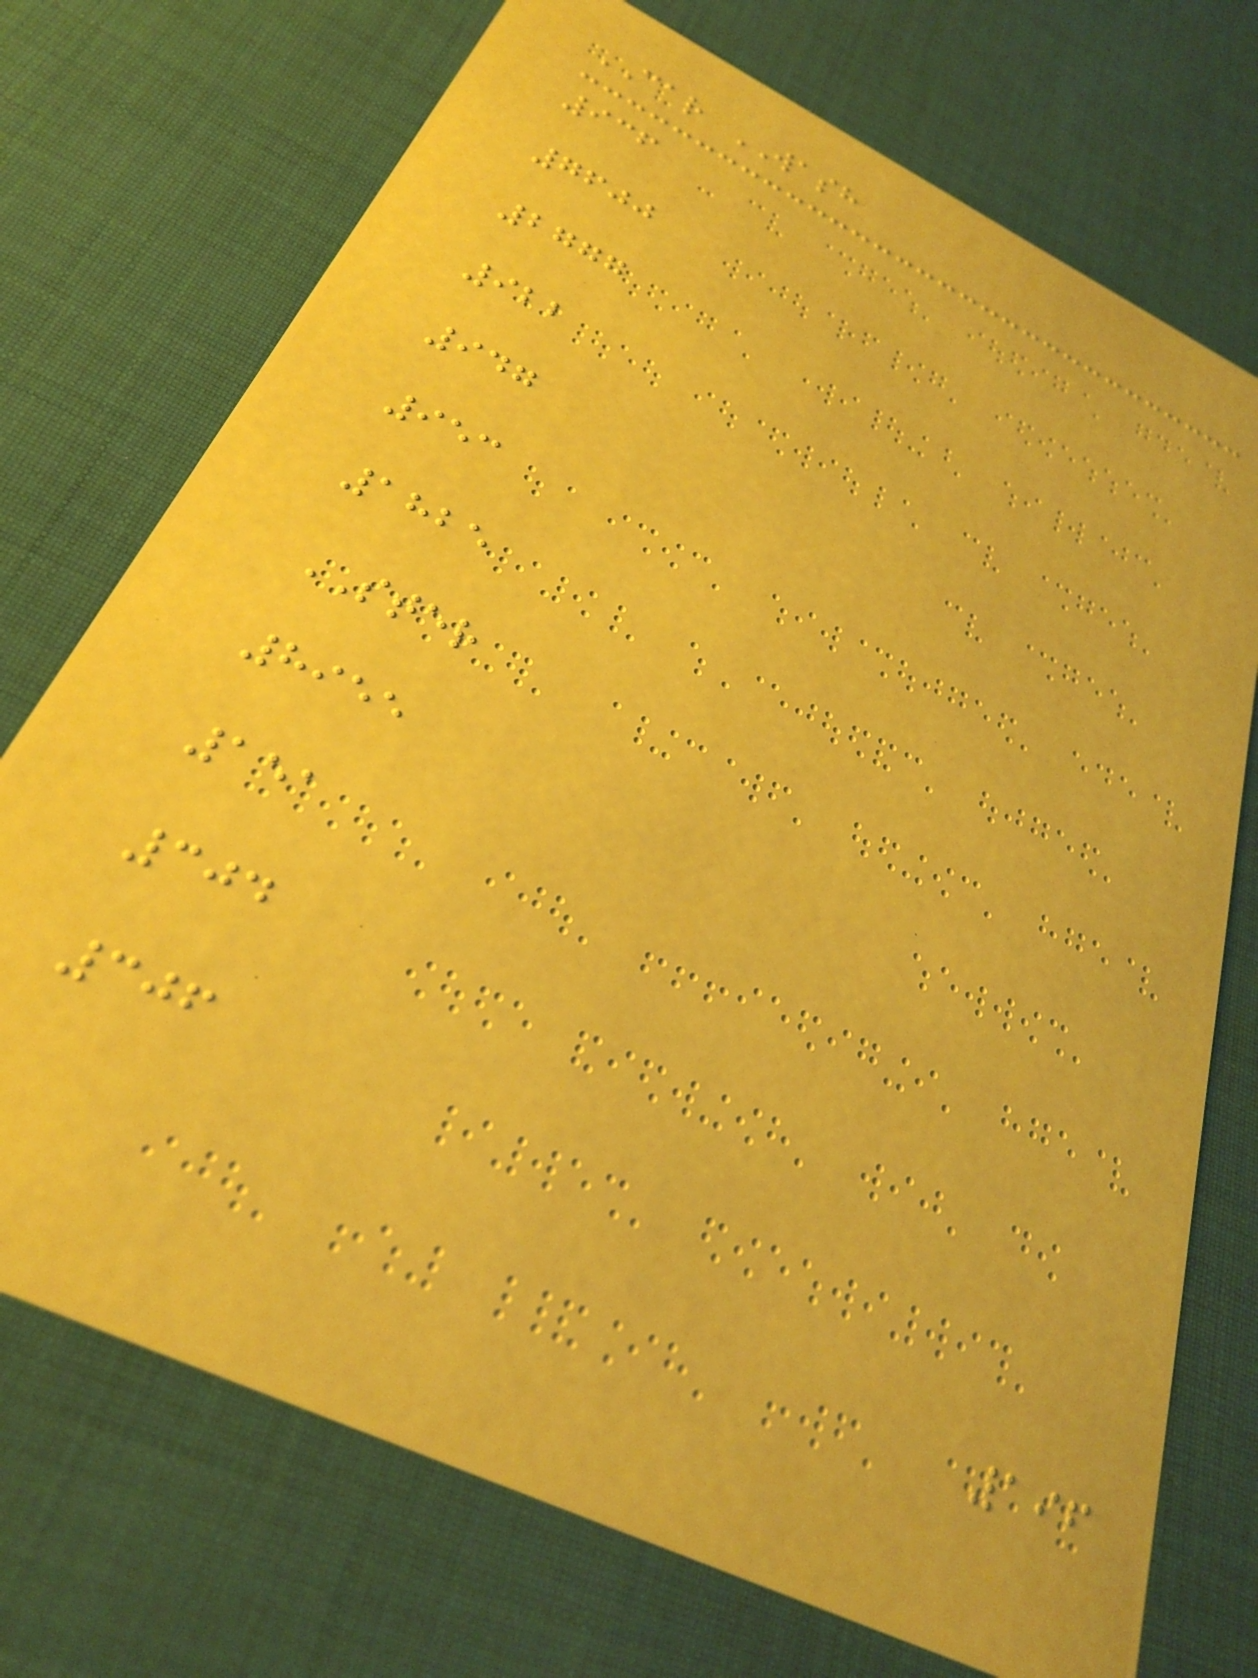CAR WASH
936
7600
2777
922
947
953
1825
STER
8955
151
304
306
196
